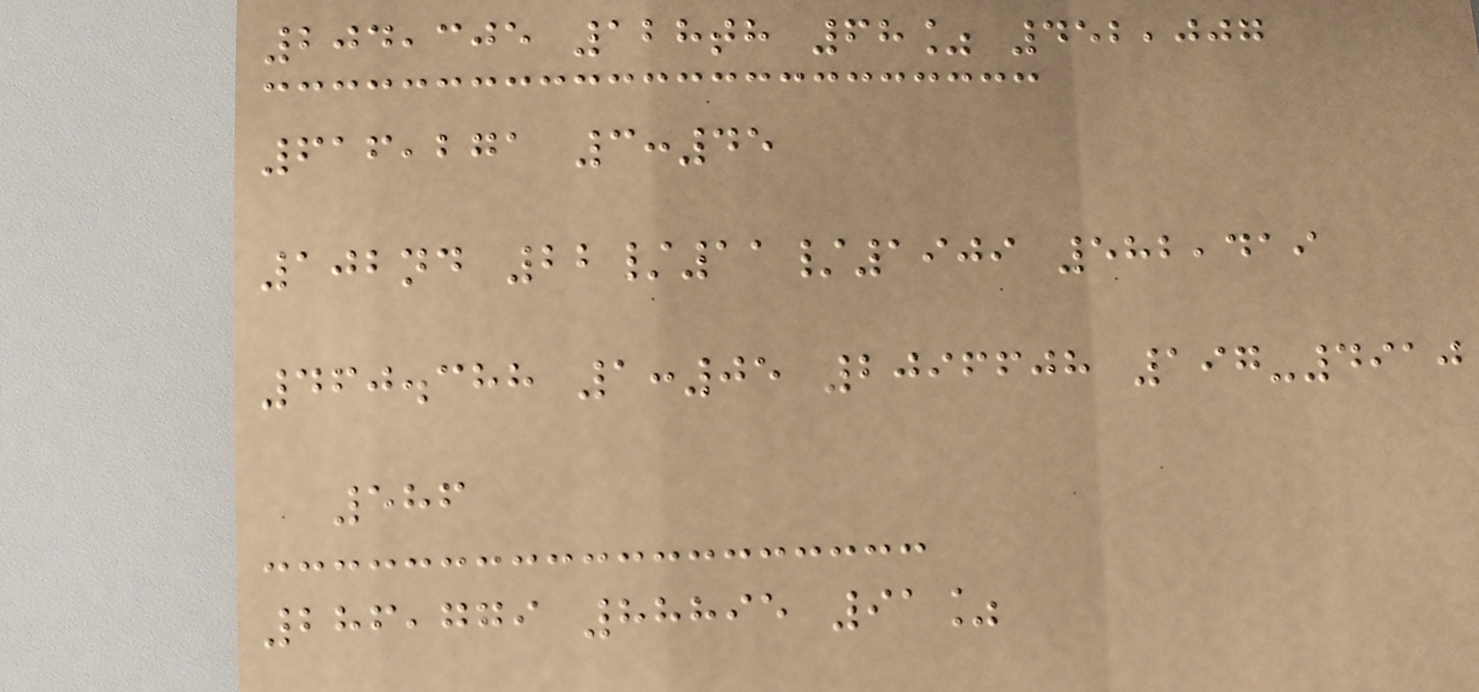204,305 128th 68% 452,007
616,271 3:45
102nd 22/11/1909 582,419
460.388 1:05 2096608 197-4910
586
286,779 88895 91%
